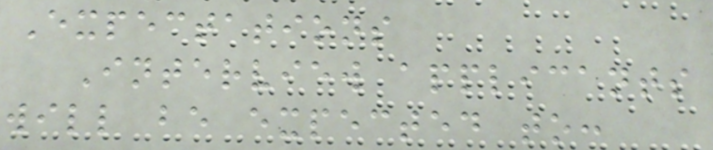Expectations
Interview applicants
will be expected to:
